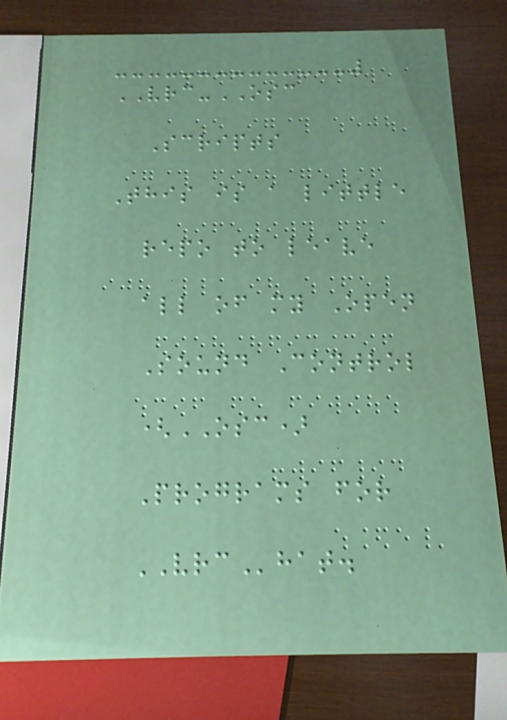VRC-OSC
Scripts
This is a little
repo to leave
all of my Open
Sound Control
(OSC)
Programs for
VRChat.
